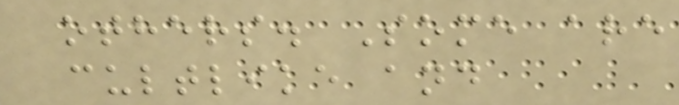others. Some are
cultlike and
